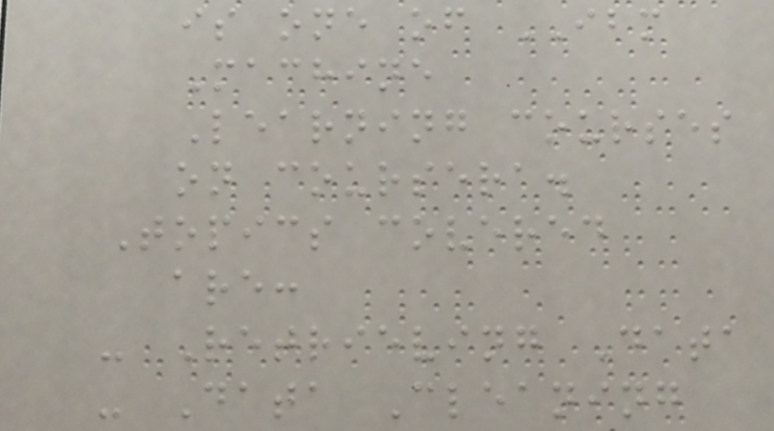is one of IBM
Machine
Learning courses
on coursera.
Topics covered
are:
- Retrieving Data
- Data Cleaning
